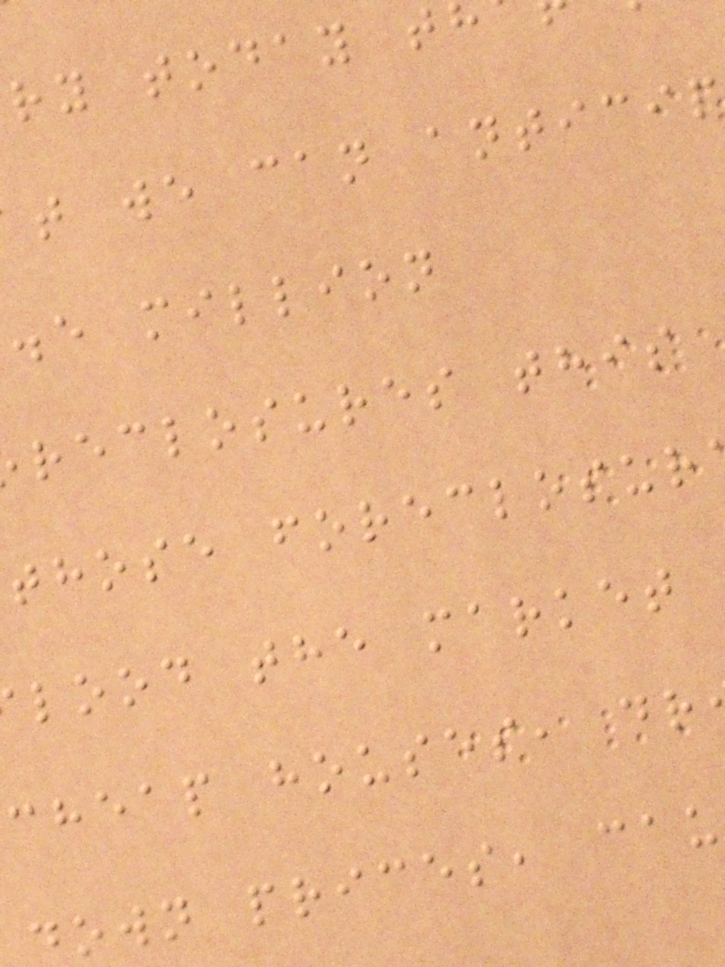ry today t
t we can anticip
.e million
reclosures this
those foreclosur
lood the market
cheap houses, dr
down prices, cau
